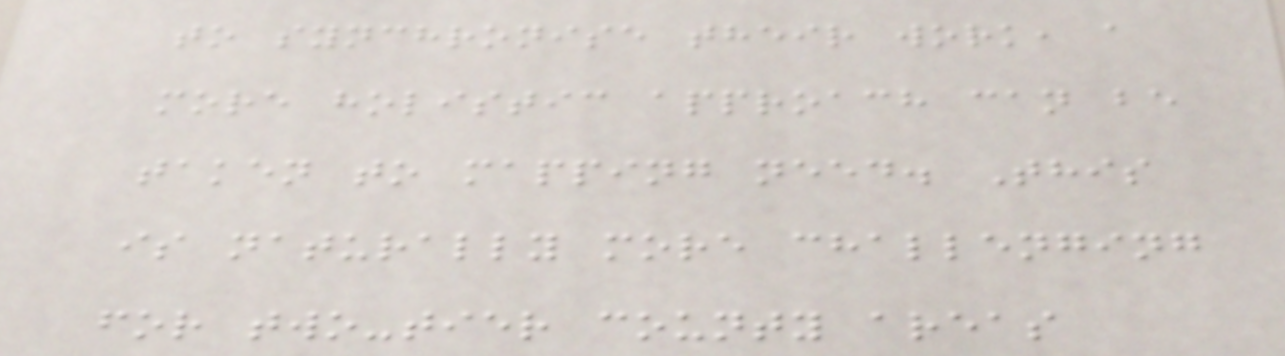to synchronise their work, a
more holistic approach can be
taken to mapping need. This
is naturally more challenging
for two-tier county areas
